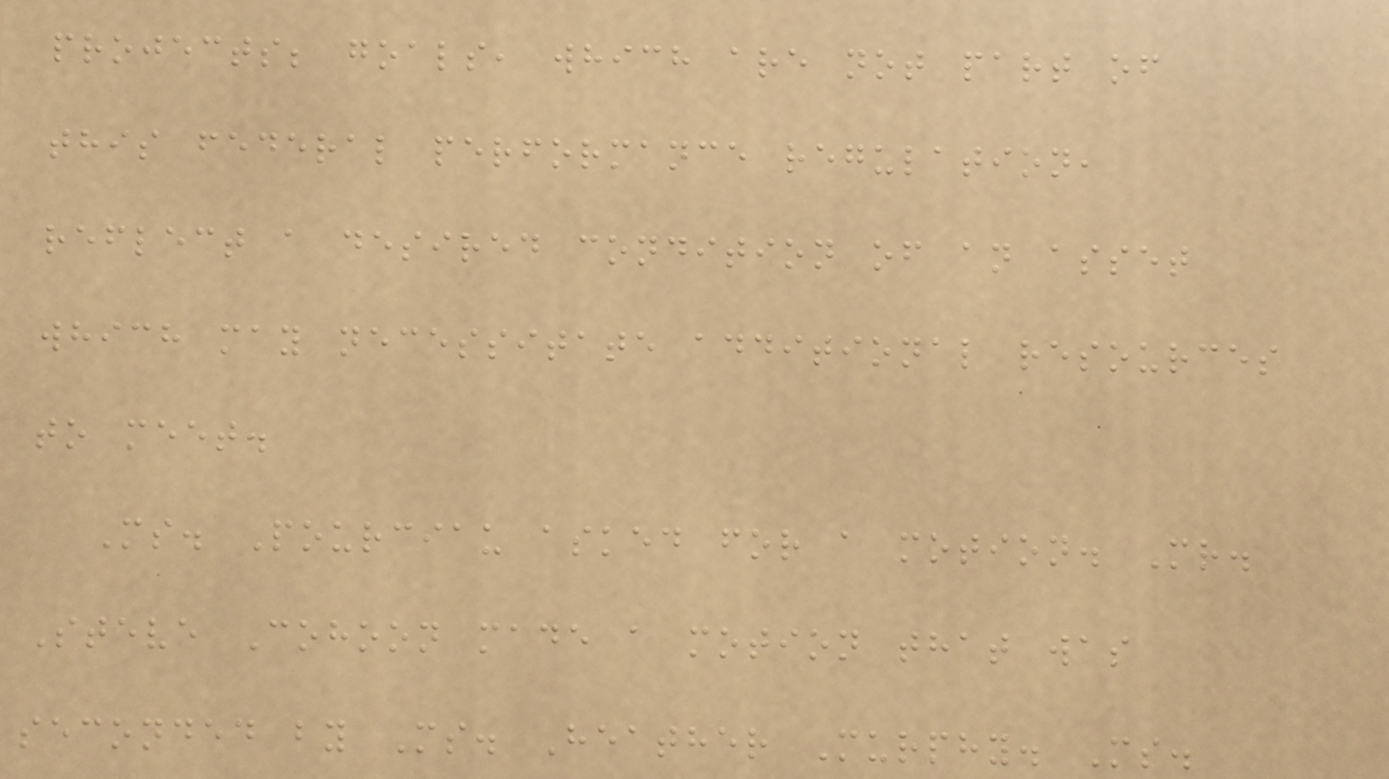projects; goals, which are not part of
this federal performance regulation,
reflect a desired condition of an asset
which may necessitate additional resources
to meet.
Ms. Pourciau asked for a motion. Mr.
Steve Cohoon made a motion that was
seconded by Ms. Heather Murphy. Ms.
